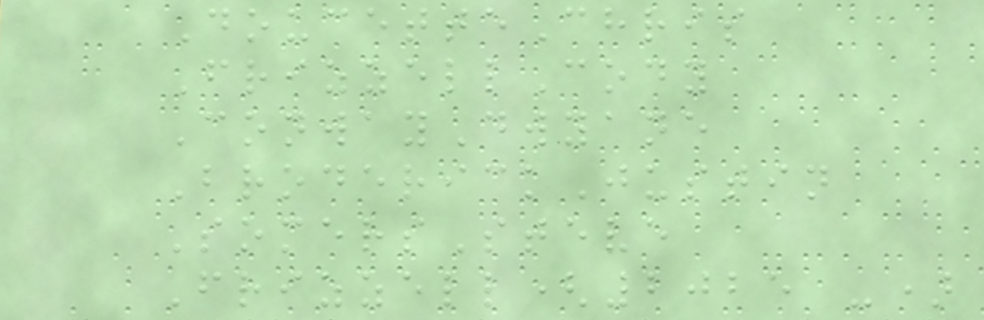DoucetteChris
FrizzellCody
ConwayDwyane
BroderickJustin
SomersSteve
Frizzell(2025 -)
